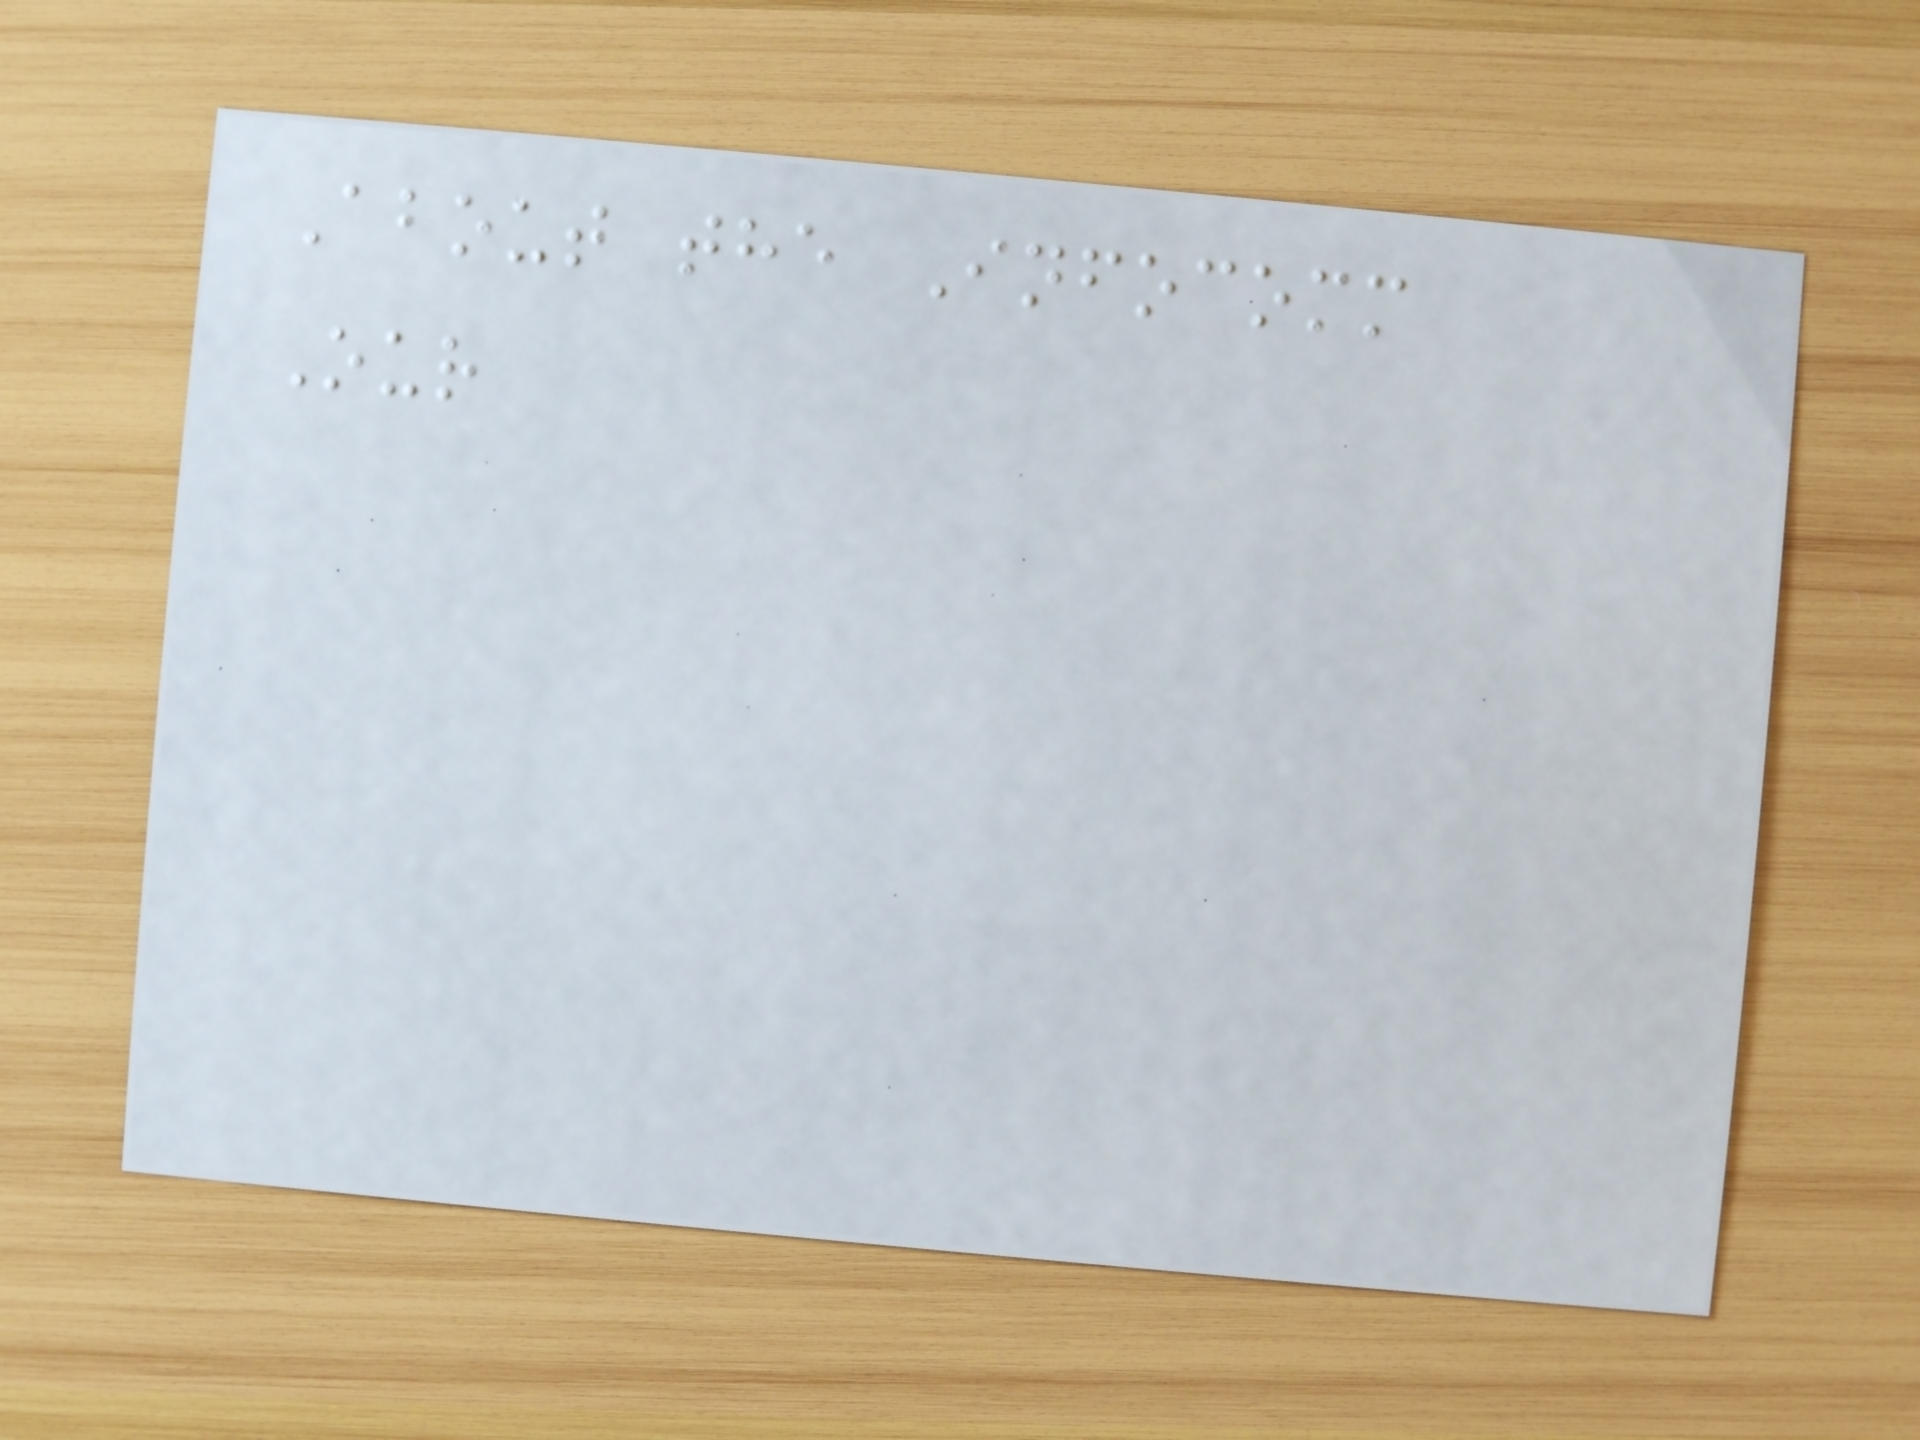About the Infocomm
Our
